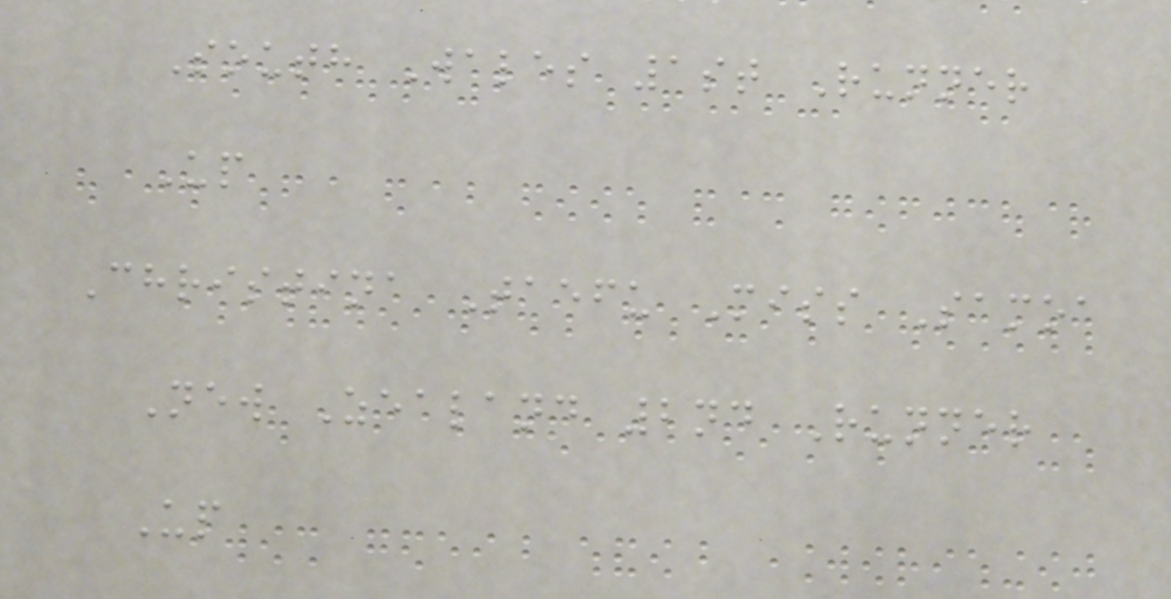South Wales 1st Runner
Up
Christina Taefu Miss Samoa
New Zealand 2nd Runner
Up
